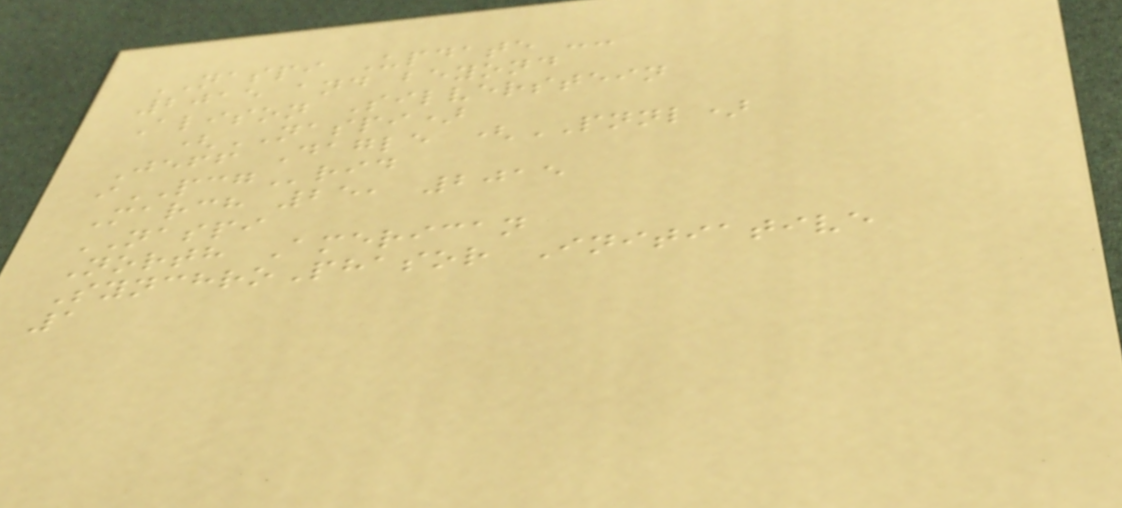NASPI Update --
2015 and beyond
Alison Silverstein
(NASPI)
Jeff Dagle (PNNL)
iPCGrid
March 25, 2015
NASPI
North American
SynchroPhasor Initiative
1
